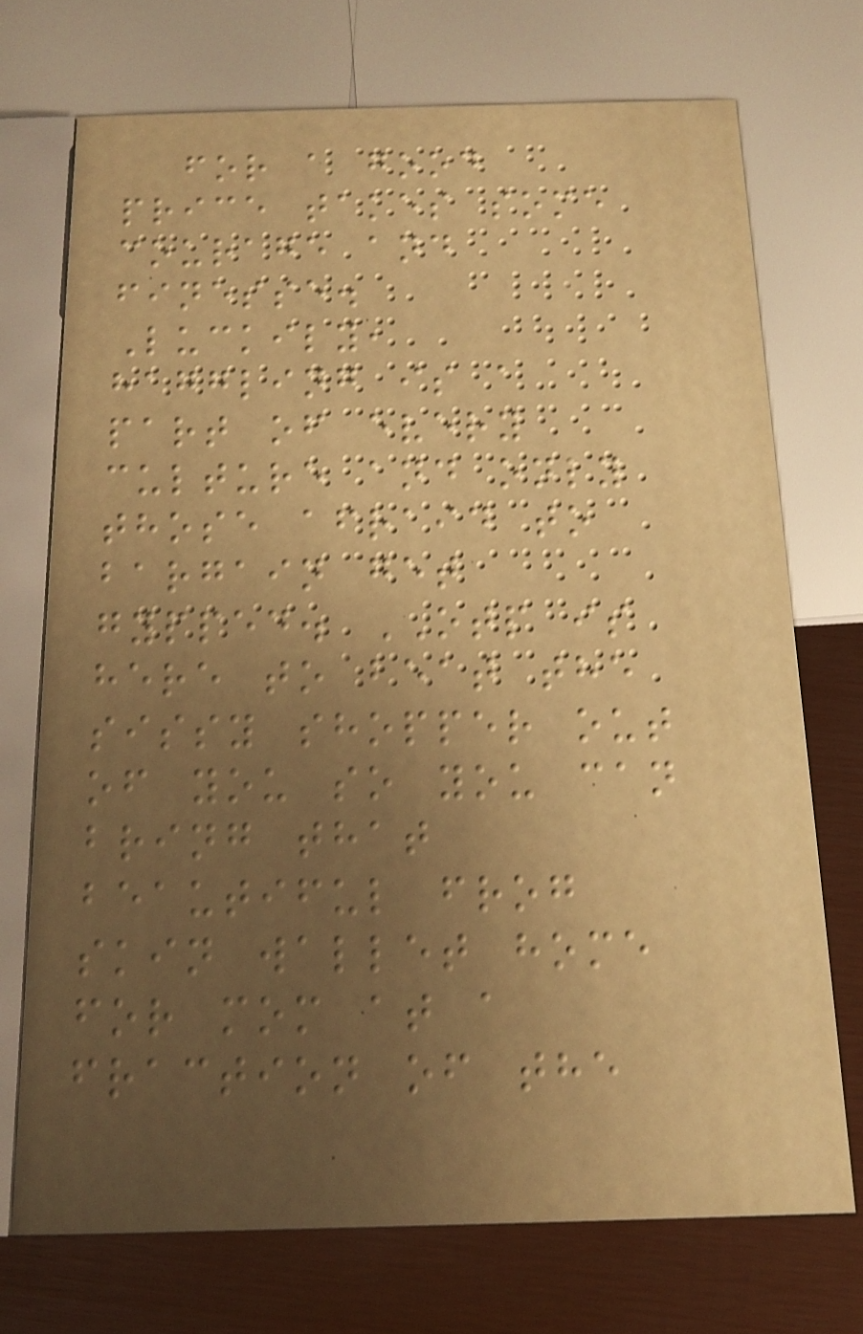for a good
price takes some
courage and
finesse.
Luckily,
haggling is a
part of every
culture and only
those afraid to
bargain get
gypped. OTP is
here to beat the
sissy shopper out
of you so you can
bring that
beautiful frog
skin wallet home
for mom at a
fraction of the
